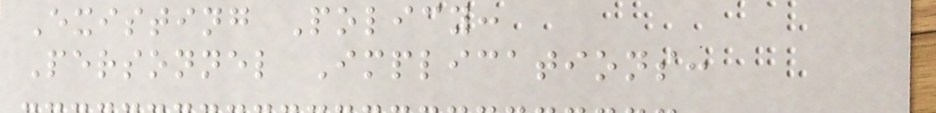Existing Policy:
Personnel Implications:
